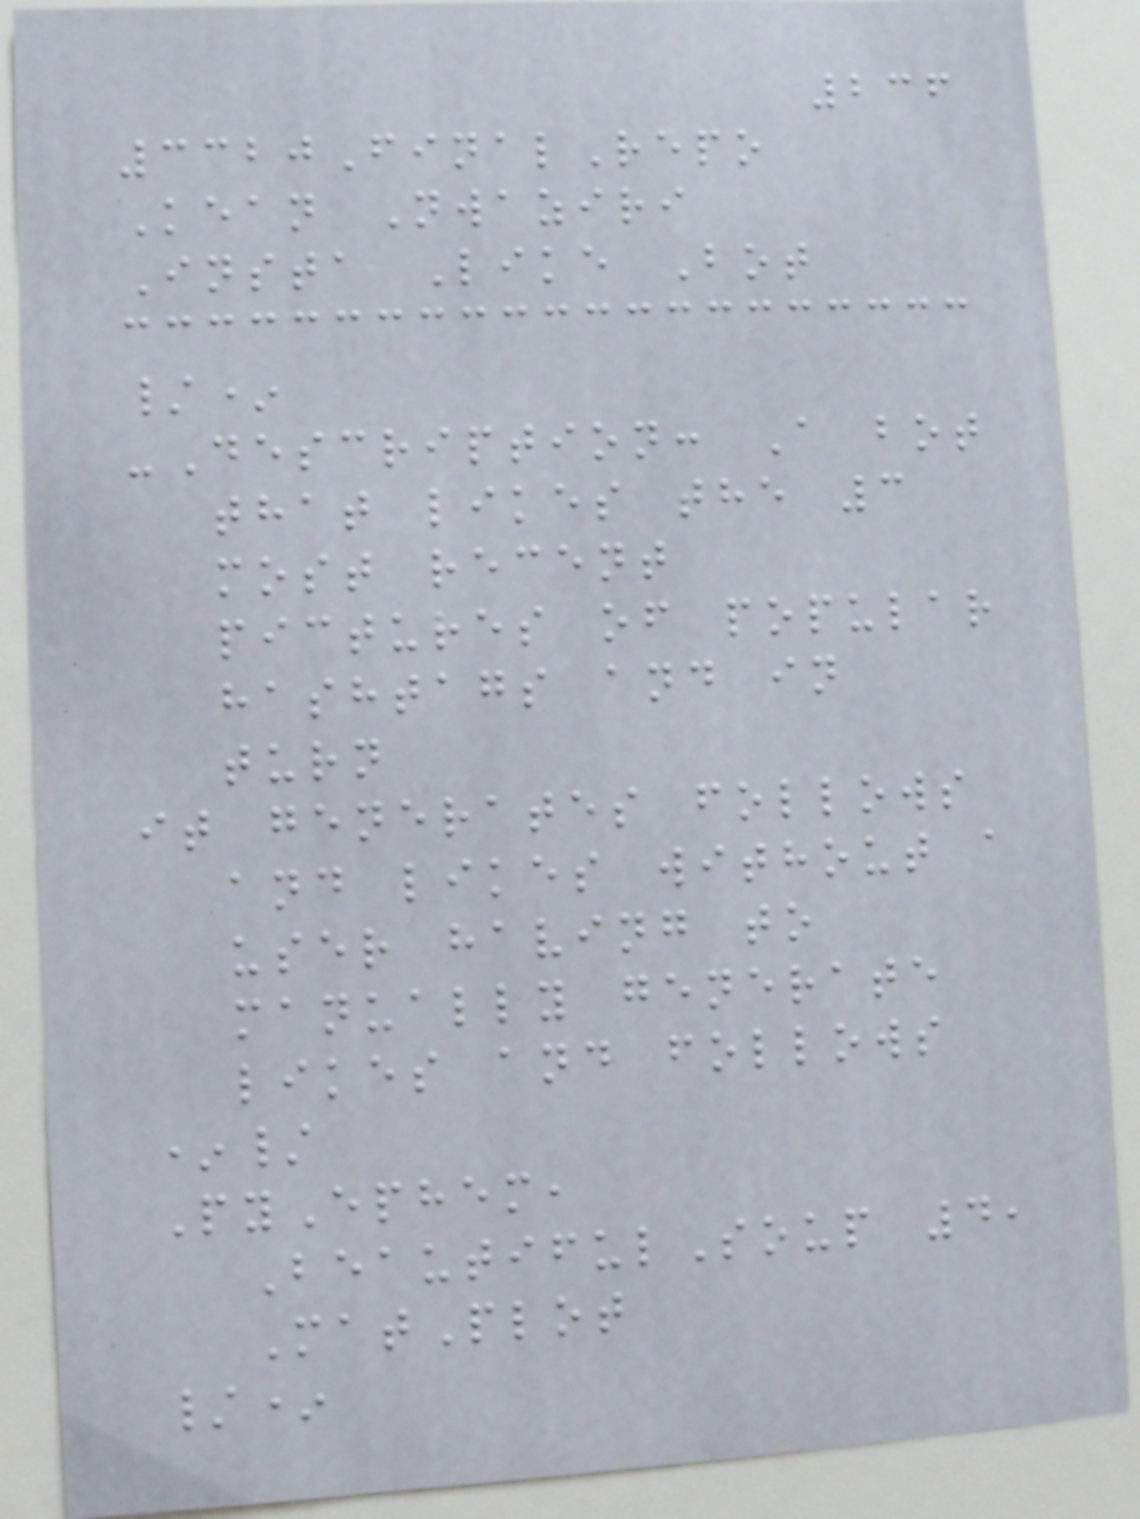236
3320FinalRepo
Kean Nwaziri
Insta Like Bot
/*
-Description: A bot
that likes the 3
most recent
pictures of popular
hashtags and in
turn
it generates follows
and likes without a
user having to
manually generate
likes and follows
*/
PyEphem,
BeautifulSoup 4,
MatPlot
/*
